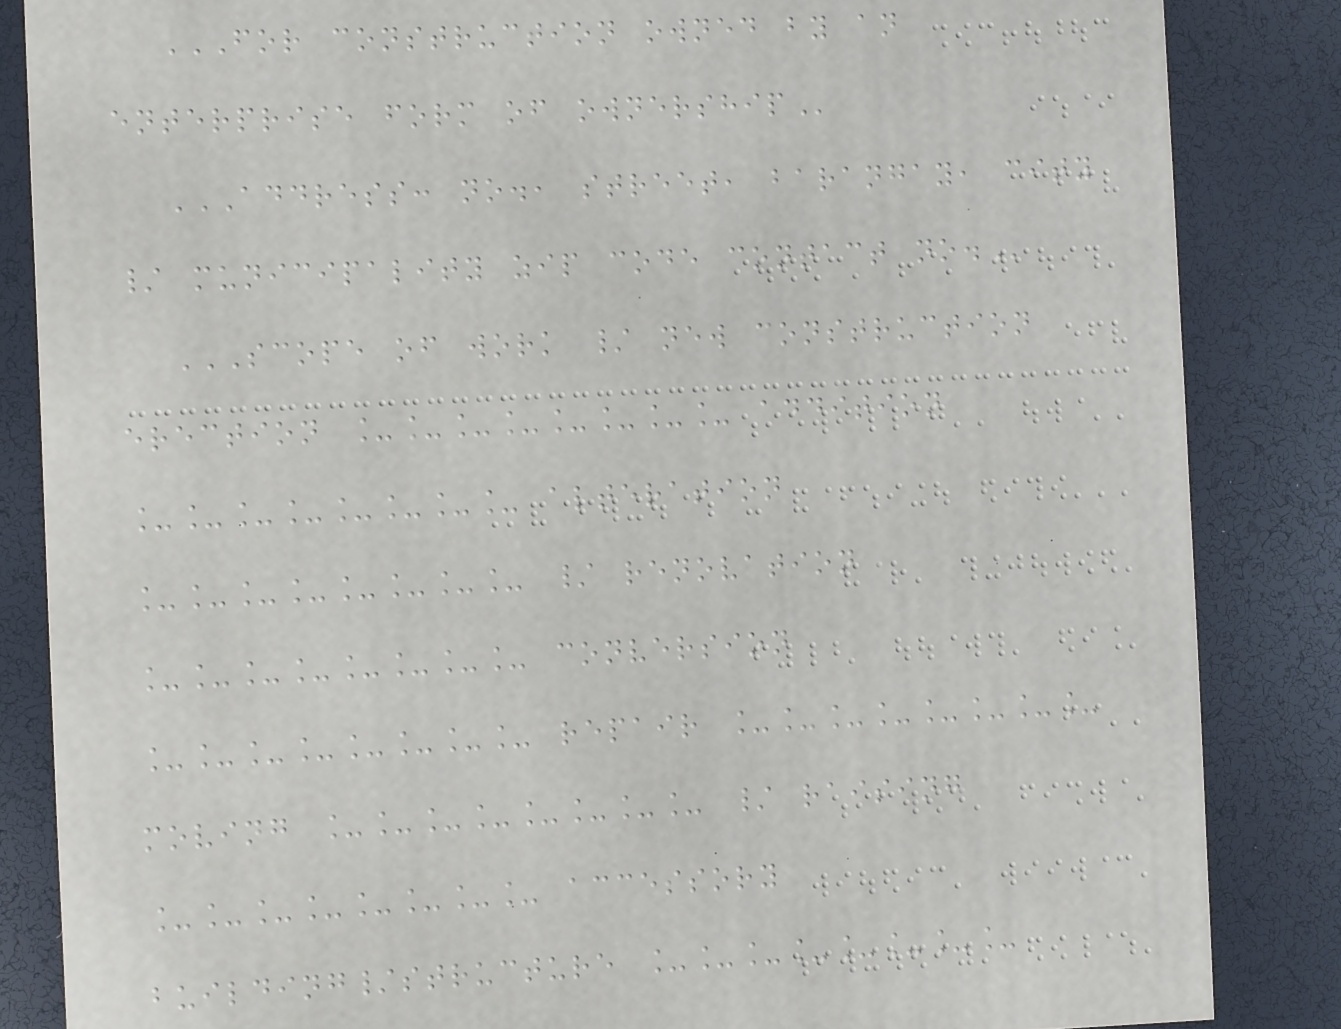FOR CONSTRUCTION OWNED BY AN
ENTERPRISE FORM OF OWNERSHIP
ADDRESS: NO., STREET, BARANGAY, CITY
/ MUNICIPALITY ZIP CODE CONTACT NO.
SCOPE OF WORK / NEW CONSTRUCTION
ERECTION ________ ADDITION
________ ALTERATION
________ / RENOVATION
________ CONVERSION
________ REPAIR ________
MOVING ________ / RAISING
________ ACCESSORY
BUILDING/STRUCTURE ________
